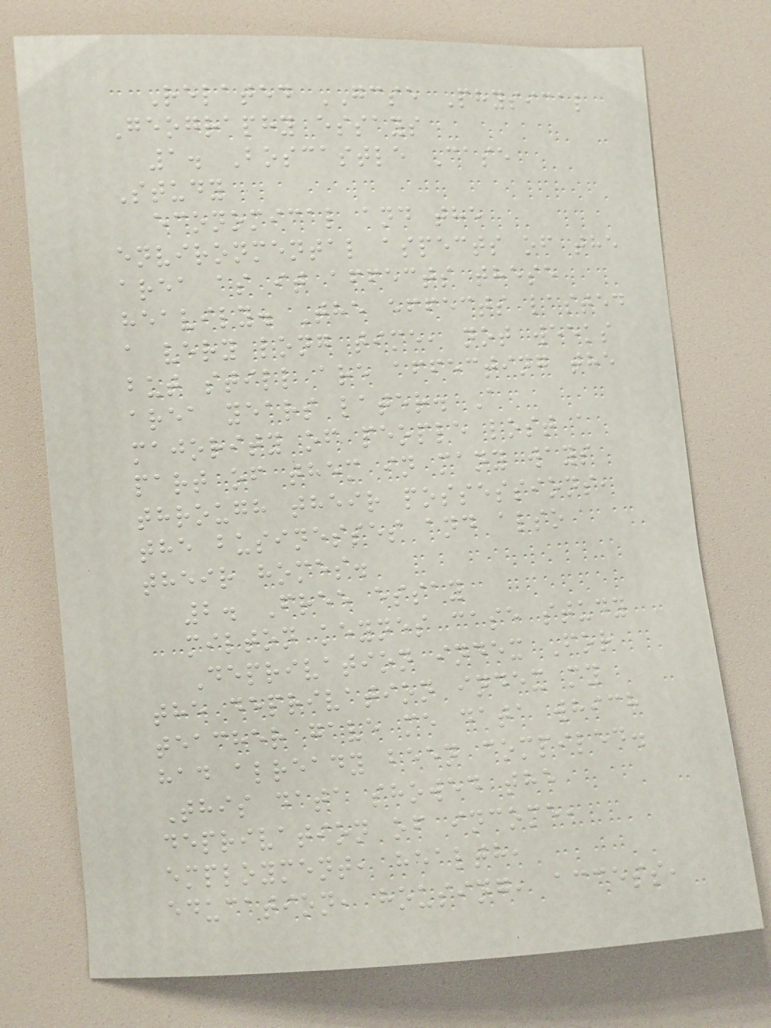Related GCSE Physical
Geography essays
1. Boscastle Case
Study
economical and the
environmental aspects of the
area as it affects these
heavily. The effects lasted
a very long time, not weeks
but still are affecting the
area years later. A
majority of people lost a
part of them in many ways
through their possessions,
the businesses and also
their homes.
2. Free essay
milton keynes case study
Deprivation index For
the deprivation index my
teacher gave me data which
had already been compiled.
This data showed the
deprivation of income,
employment, health,
education, housing, access,
